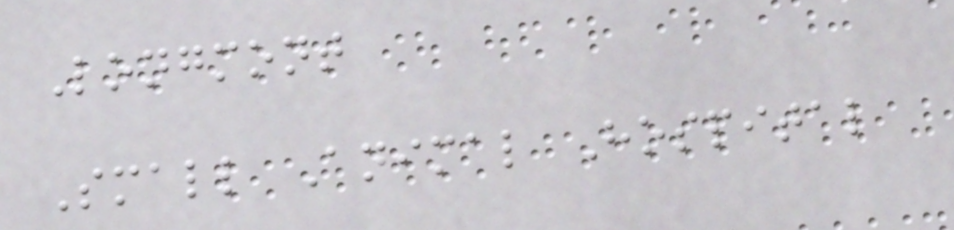Longmont
Small Animal Hospital
